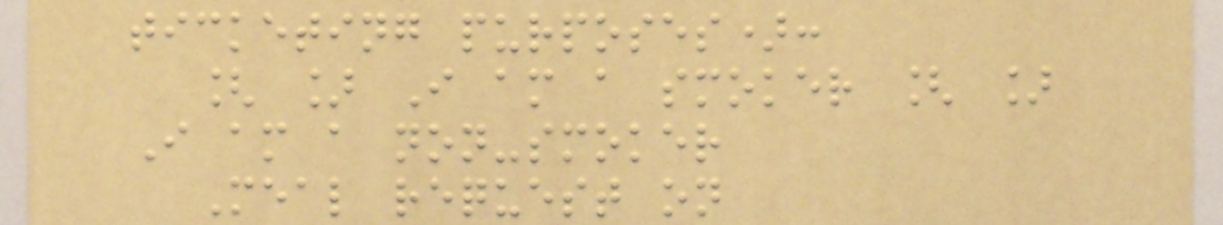ticketing purposes):
[ ] I am a smoker [ ]
I am a non-smoker
Meal request on
